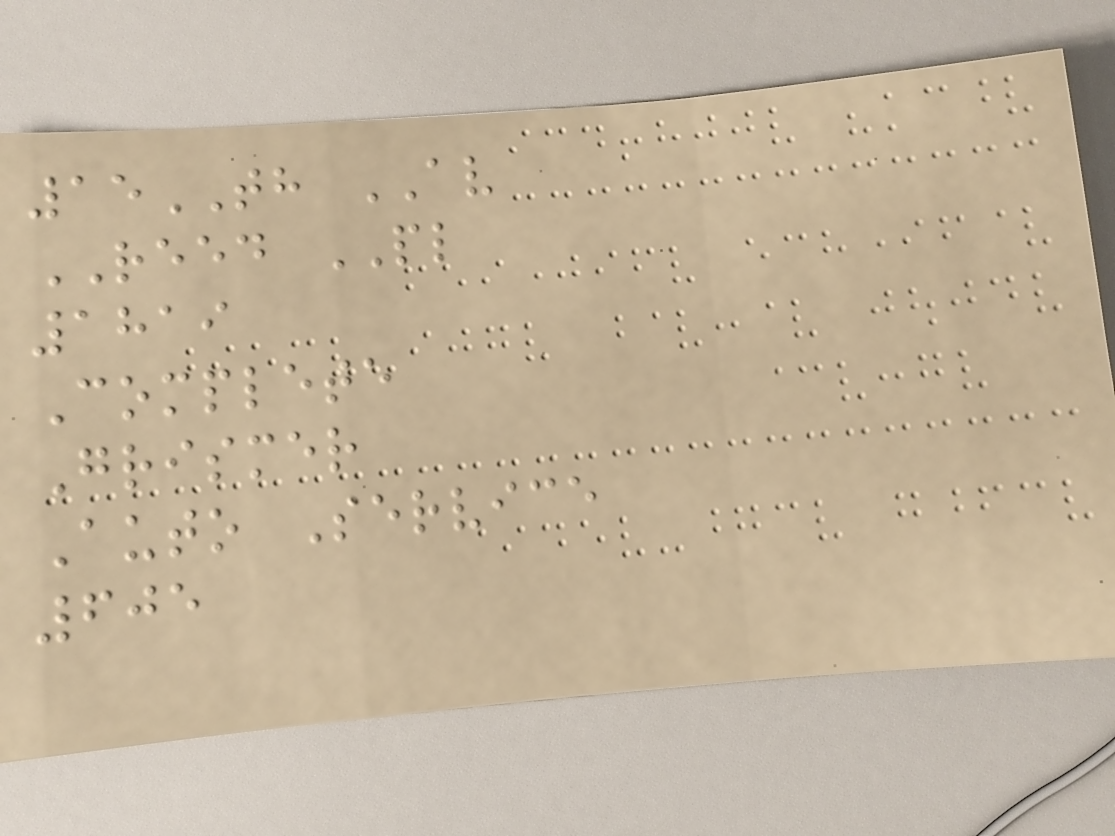15TH AV
REED PL
1819
Complete
Grismer
Auto Service
605
